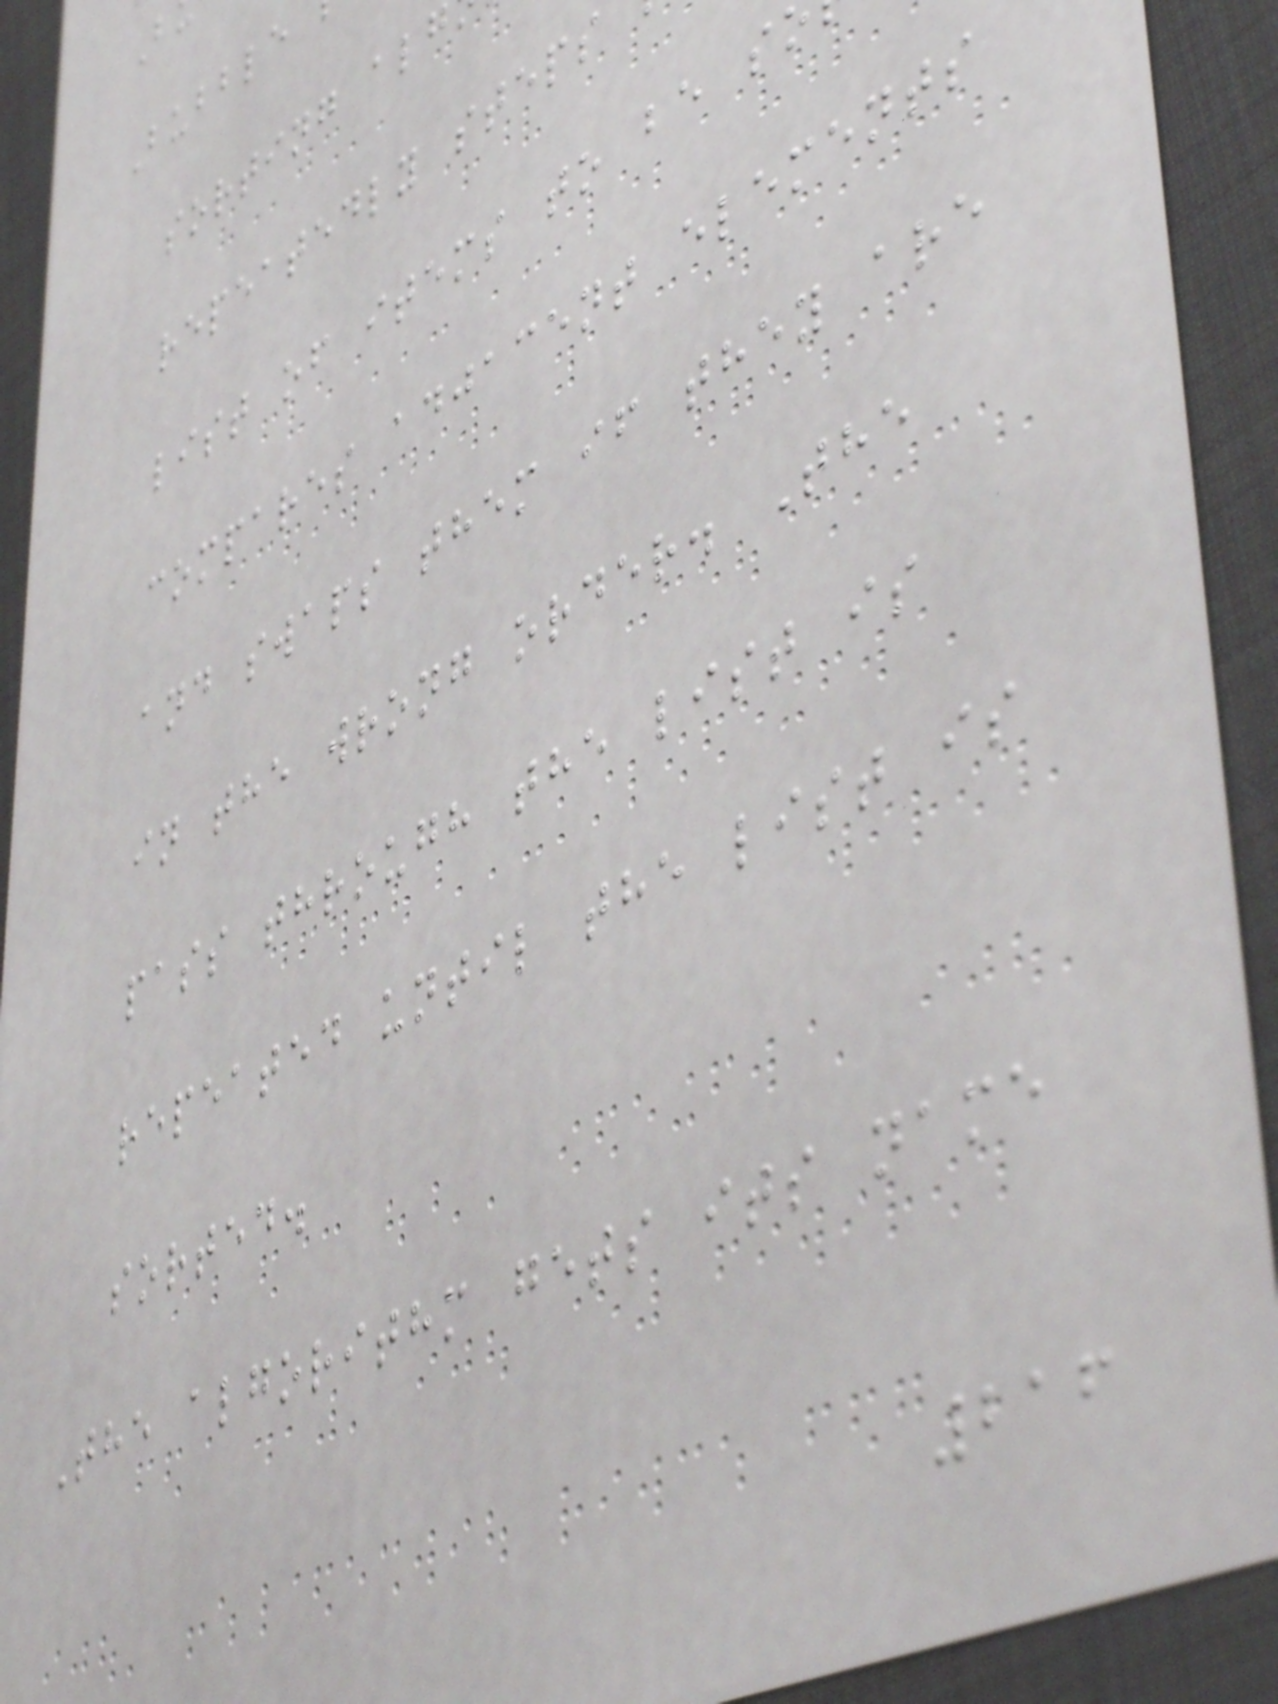Bubble
sorting alg
repeatedly steps
list of items to be s
compares adjacent elements
and swaps them if they are
in the wrong order. The
pass through the list is
repeated until the list is
sorted.
The algorithm gets its name
216
